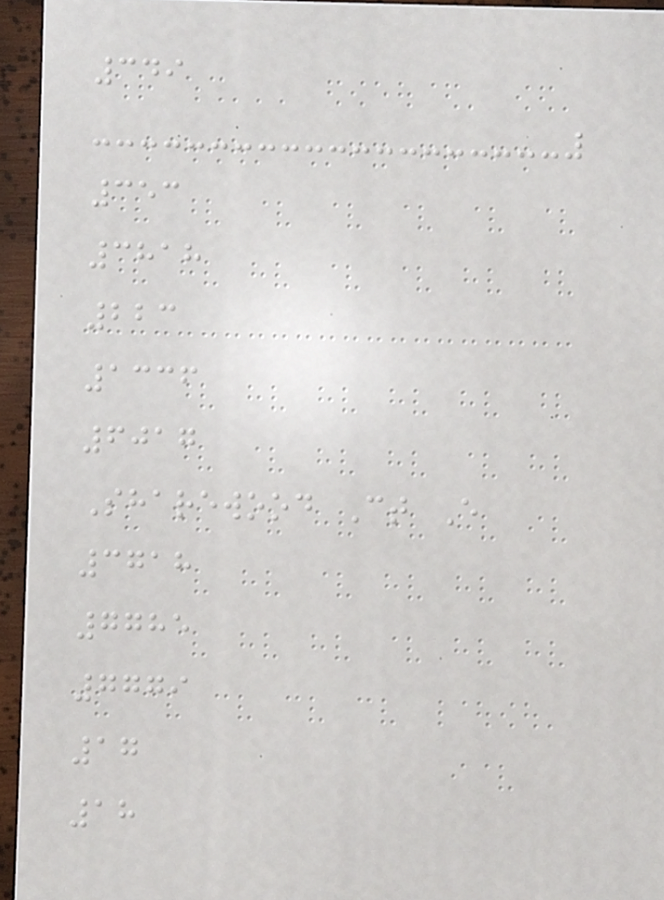349
353
3818
223
1336
6017
Sharewood Ct E
3718
7785
7779
17
18
